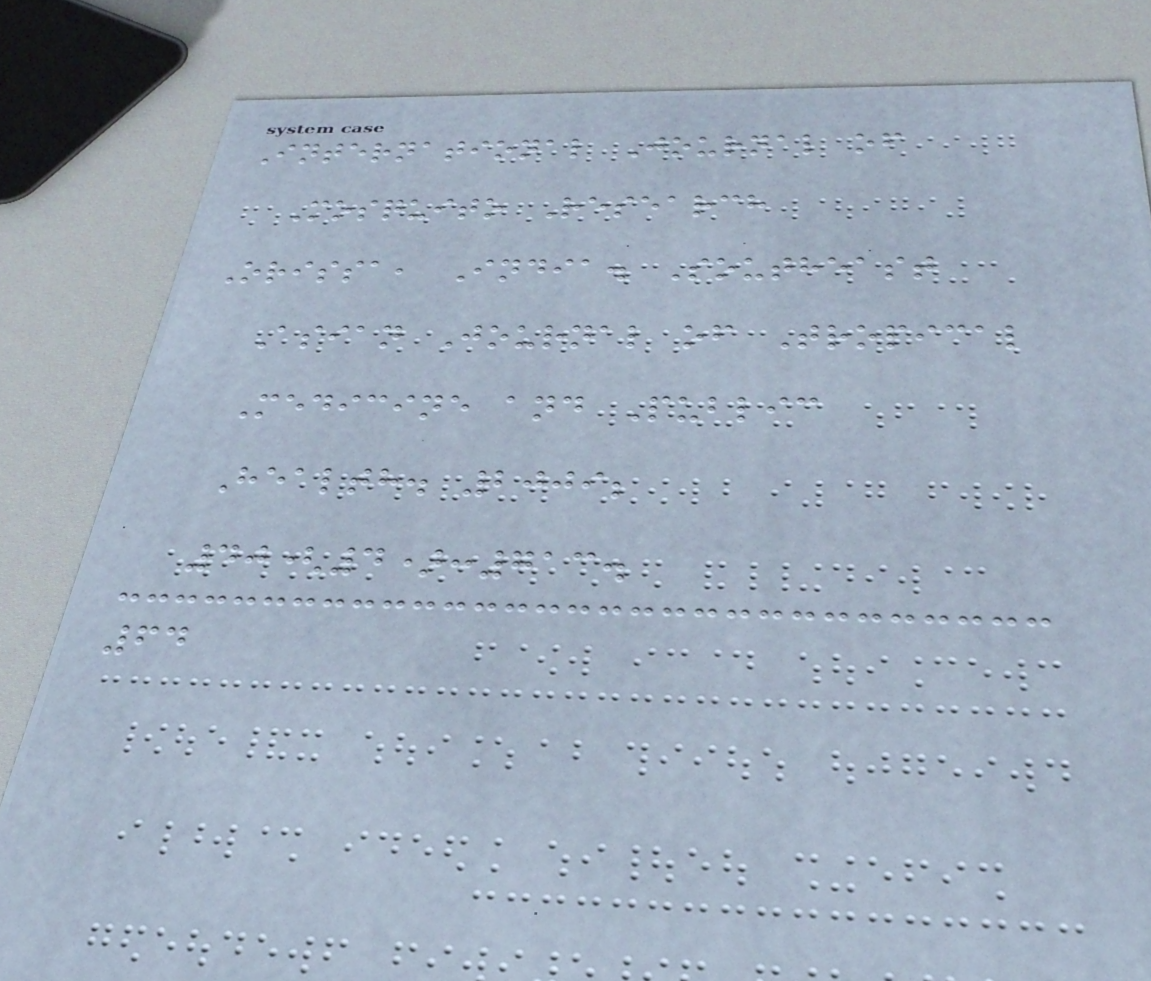International Journal of
Mosquito Research
Orissa, India. Southeast
Asian Journal of Tropical
Medicine and Public
Health. 2009;
40(4):713.
64
